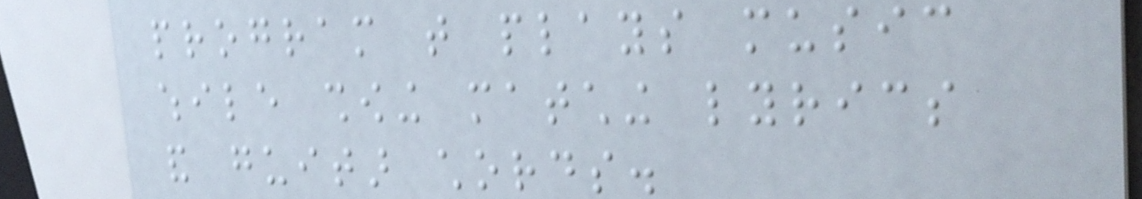program that plays music
while showing matching lyrics
and guitar chords.
